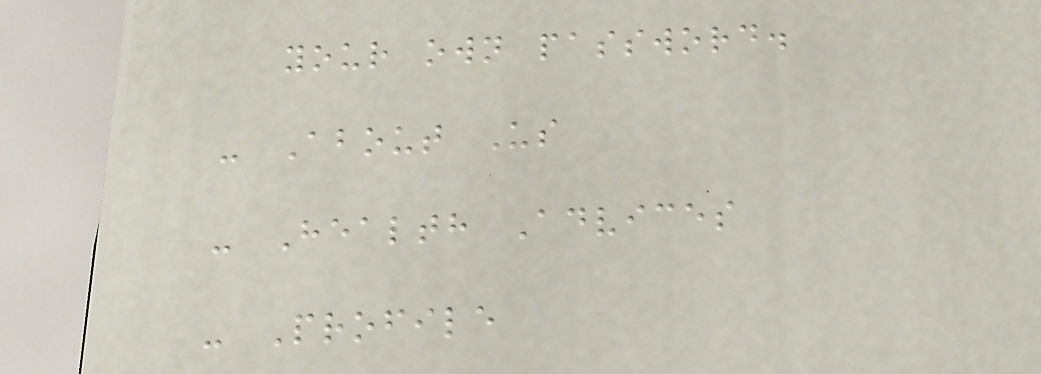your own password.
- About Us
- Health Advices
- Profile
